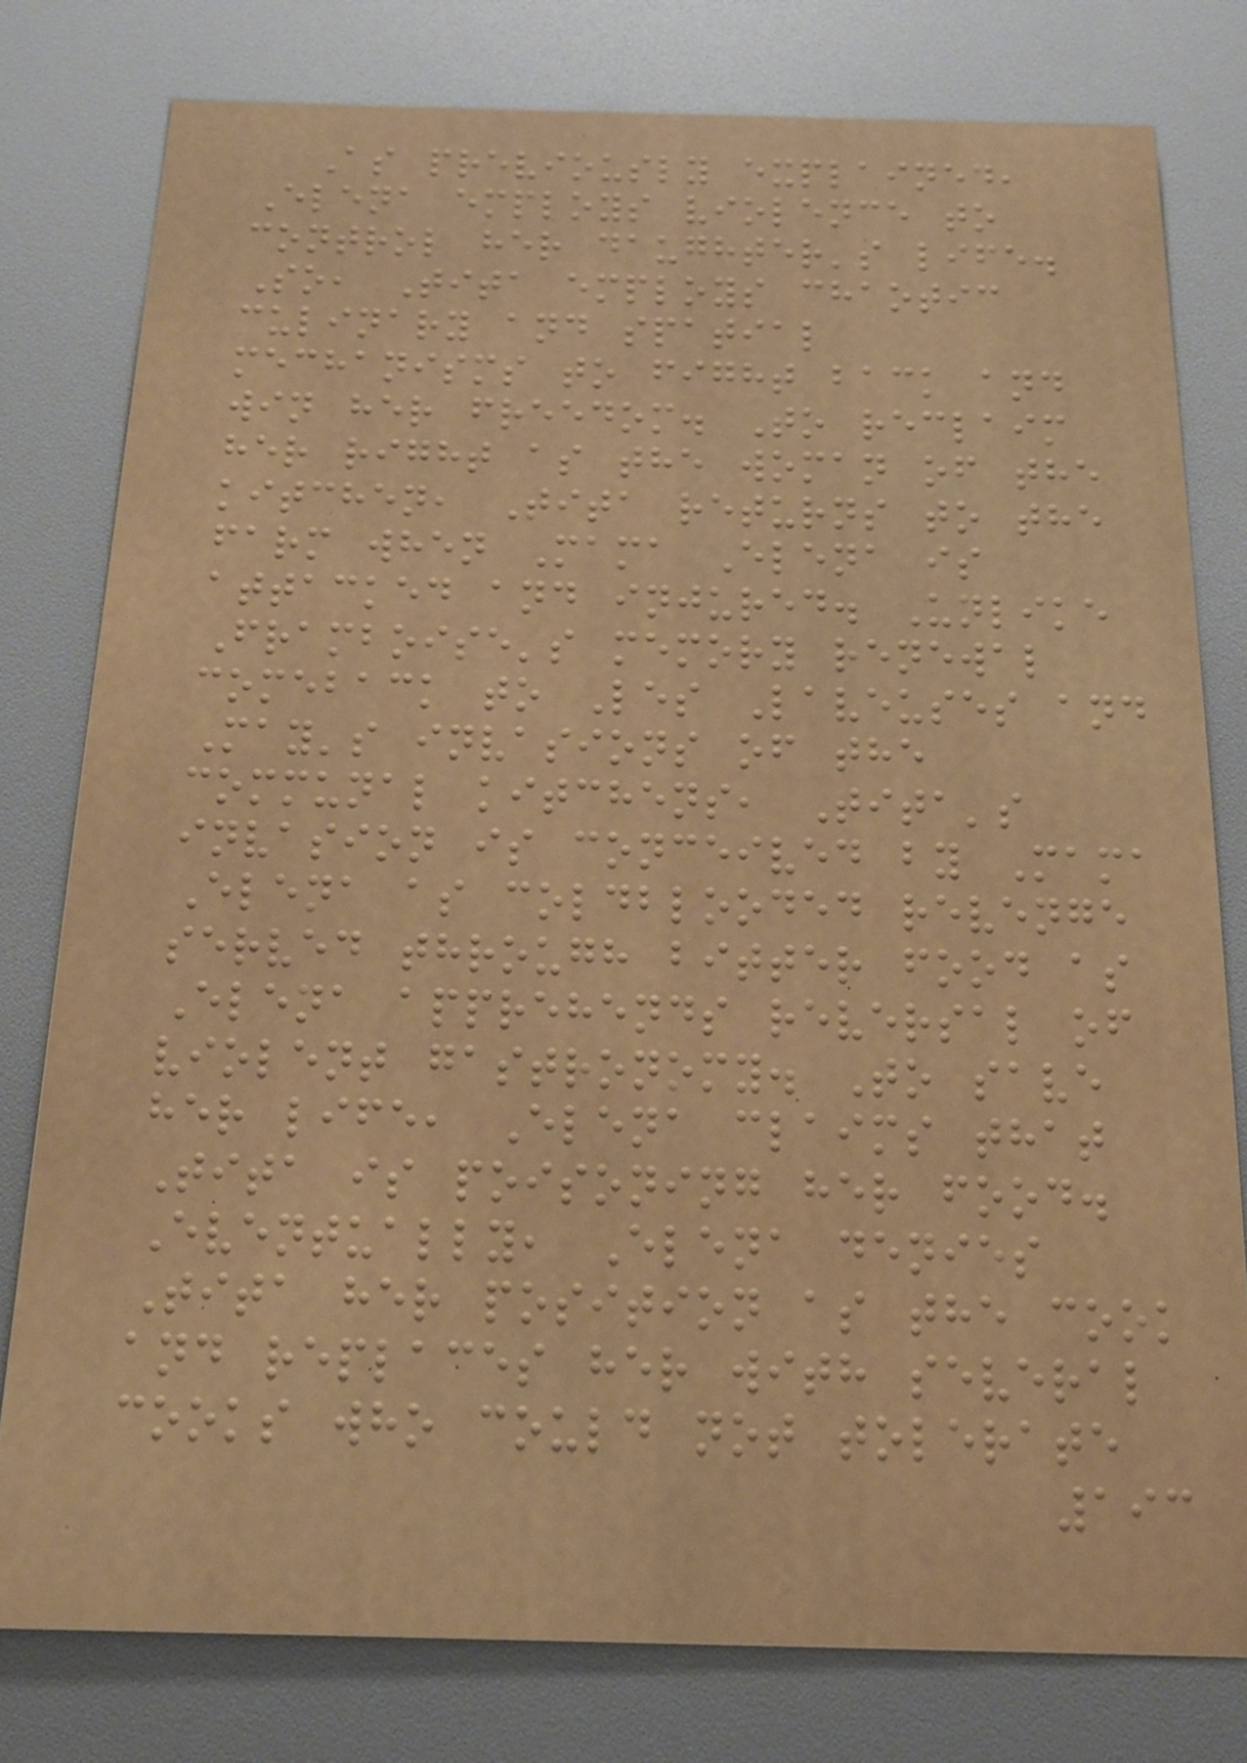As previously explained,
Elena employs violence to
control her daughter's life.
So, Tita employs chaotic
culinary and spatial
mechanisms to fight back and
win her freedom. To reclaim
her right as the woman of the
kitchen, Tita returns to the
farm when Mama Elena is
attacked and injured. Unlike
Framboise's memory renewal
comeback to Les Laveuses and
May's invasions of the
communal kitchens, Tita's
invasion is conceived by Mama
Elena as coldblooded revenge
served through bitter food as
Elena apprehends reversal of
violent gastronomy. To save
her life, Elena claims that
Tita is poisoning her food.
Eventually, Elena denies
Tita her position as the cook
and replaces her with several
cooks who could not tolerate
193
